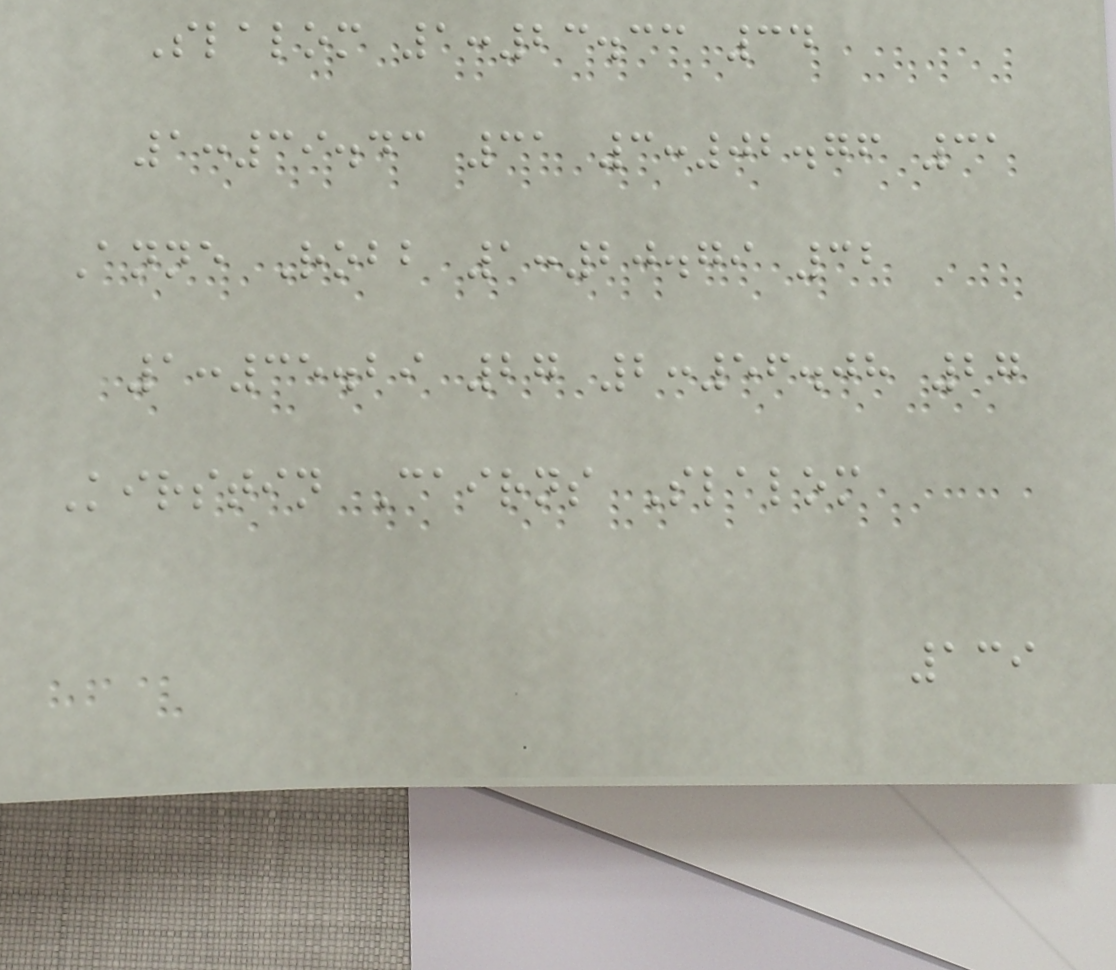Slalom 1:23.33 34
1:39.43 31 3:02.76 31
Anne Robb 1:20.79 32
1:35.29 27 2:56.08 27
Kirstin Cairns Slalom
139
